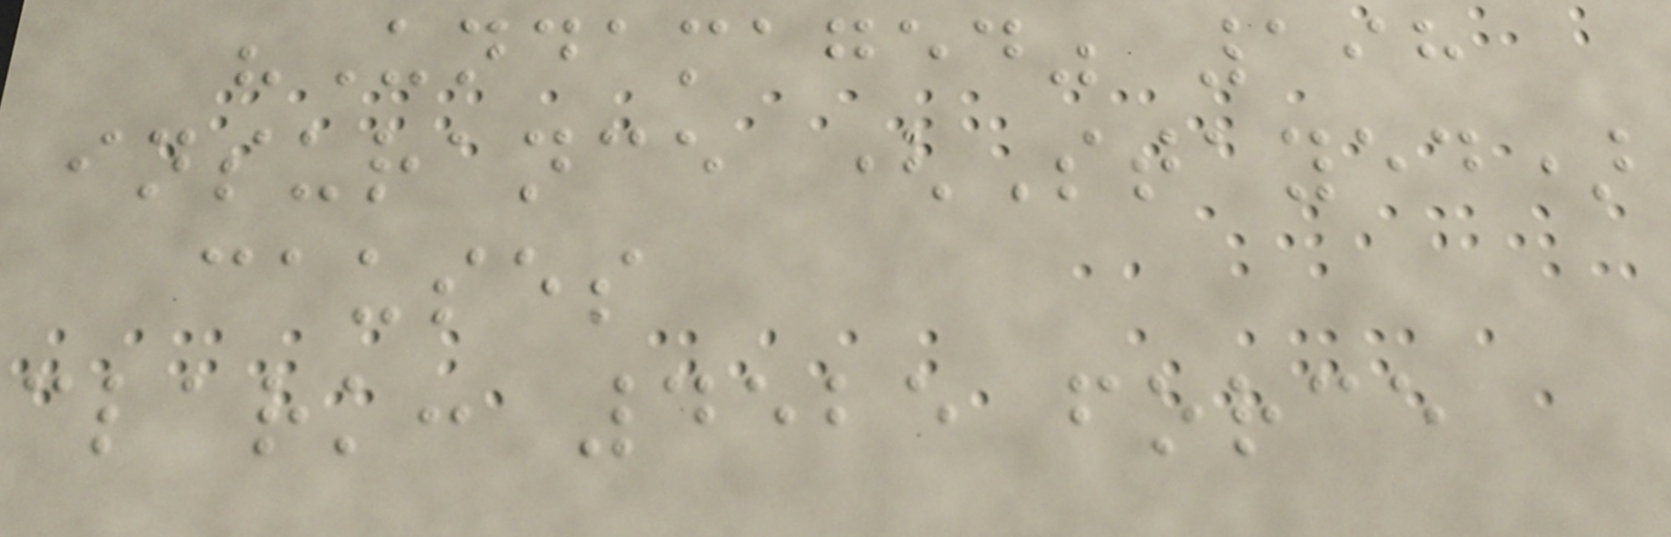"Undamaged" 198
insurance (Stayed)
causes
clark: 4525 force
